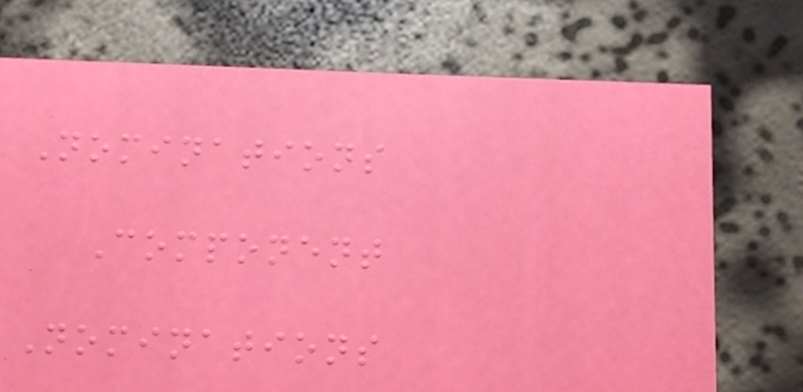Nominations
Component
Nominations
